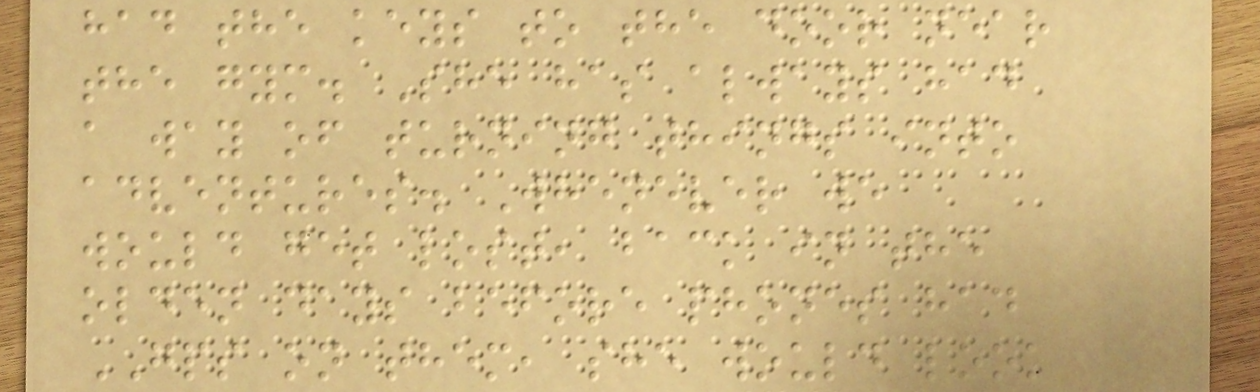had the keys to the door near
the gym. She has always had
a way of turning things into
adventures. Whenever we
would get lost, back in the
olden days before phones had
GPS on them, she would look
